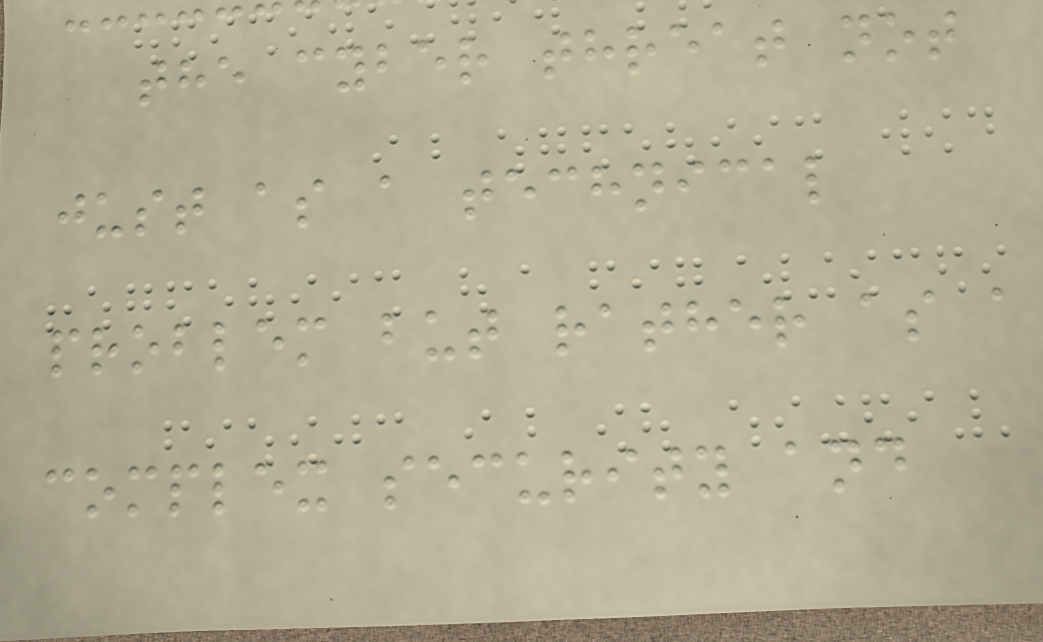the cyber threat not
just as a technical
problem but rather as a
complex security and
